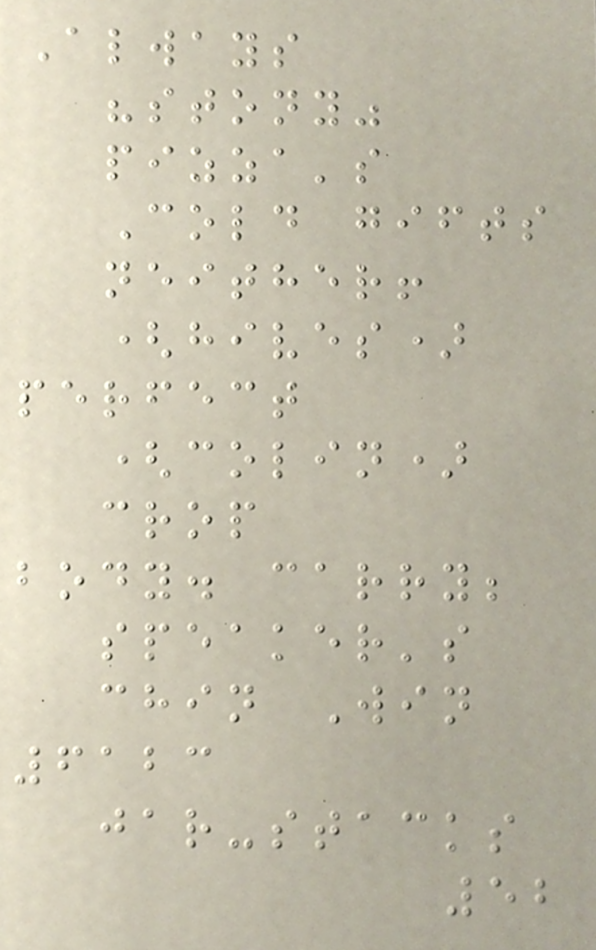Always
"stony"
pizza's
Cold gifts
neither!
(hives)
perfect
(colin)
crop
body. carry;
speaker's
chin Win
6123
jar-stacks
52
